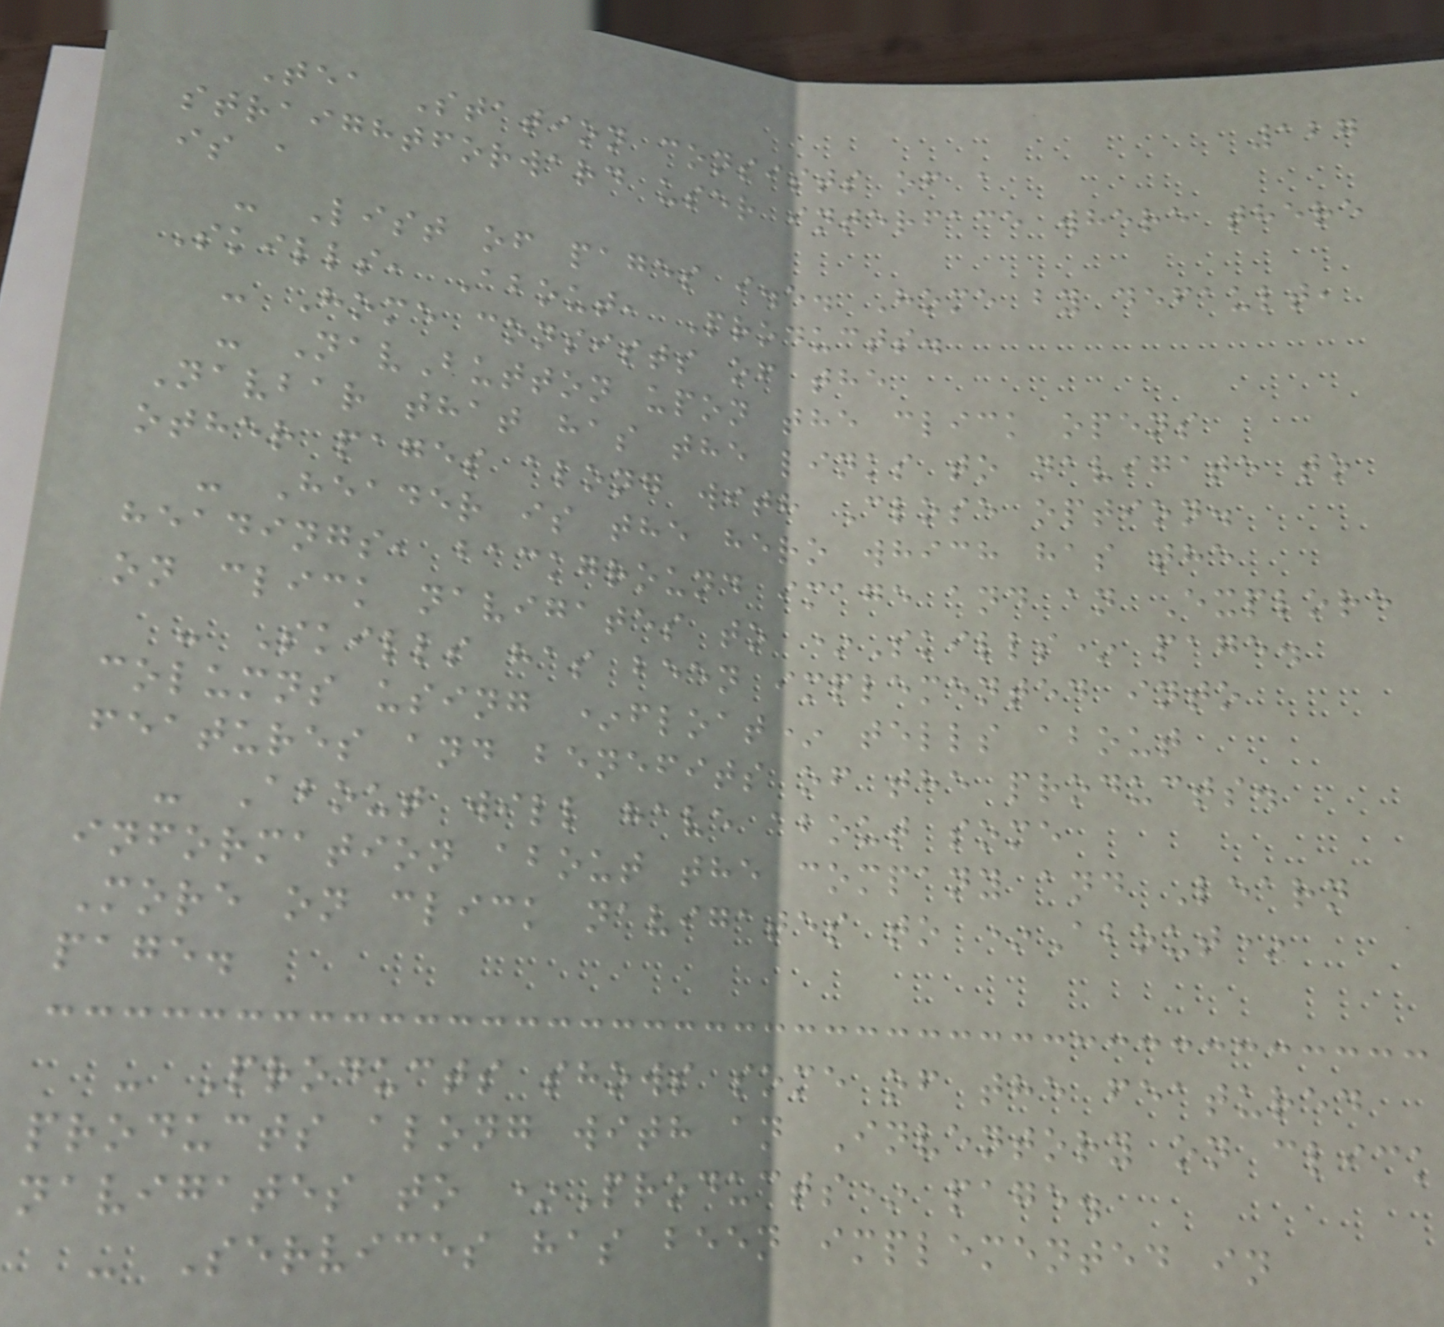127
Tea Station consists of a
straightforward user interface where there
is a
- List of pages i.e. Home by default,
Skills, About, Products.
- Home consists of the
- NavButton upon the click opens
Navbar that has the links to navigate to
other pages along with Close option.
- Header is the hero which has the
headings, background image and an Explore
on click navigates to *Skills* page.
- Skills has been implemented into
columns using *float* tells about
features and benefits of the products.
- About will have about some
information about the company and Learn
More on click navigates to *About*
page.
- Products shows some of the featured
products along with an Inventory on click
navigates to *Products* page.
- Services has been implemented in
